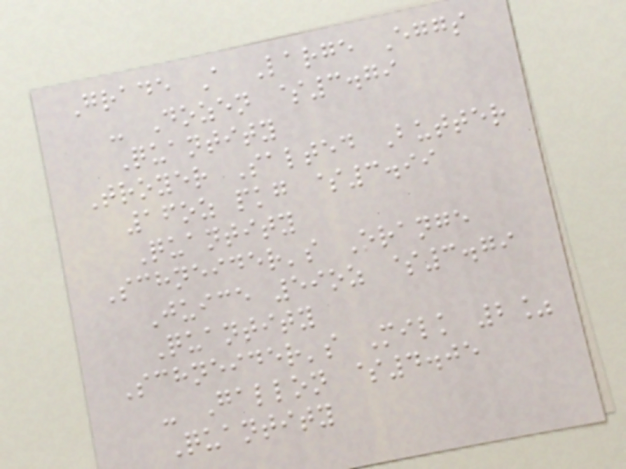Grade A Large Eggs
- Dozen $3.79
Quantity
Troyer Salted Butter
16oz pkg $3.99
Quantity
Schneider's Orange
Juice 59oz $3.79
Quantity
Schneider's Milk 2%
- Gallon $4.05
Quantity
